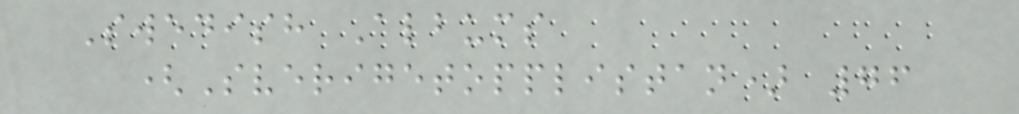Swedish Albums
(Sverigetopplistan) 76
